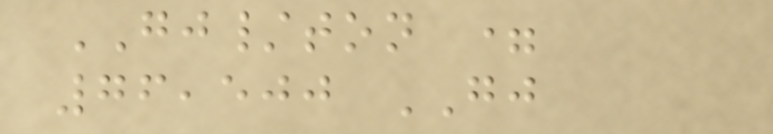GJ/ton =
76,500 GJ
